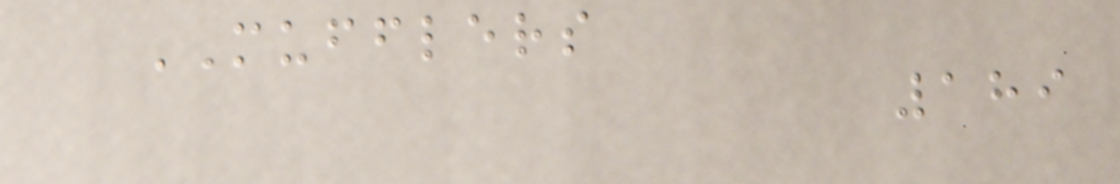MUFFLERS
189
